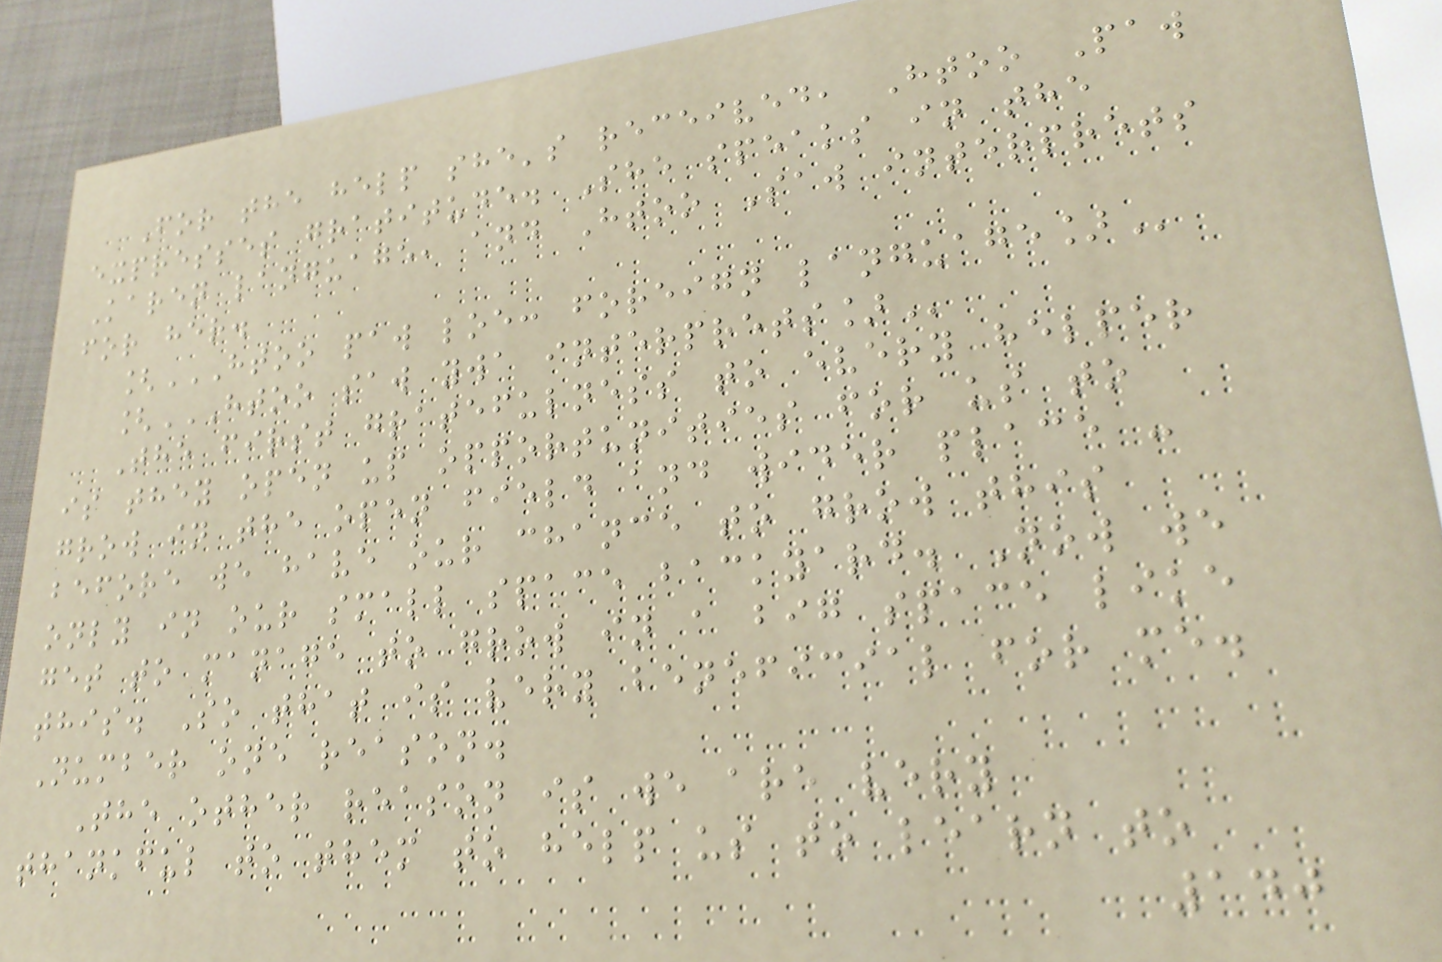For the help she's received, Htoo Paw
expresses gratitude. She speaks in the
Karen language, and Htoo Saw interprets
for her.
[HTOO PAW LOE: FOREIGN LANGUAGE]
[HTOO SAW YWA INTERPRETS]
The first gratefulness to every helper
is they open up opportunities for us to
grow in the open field and wider place -
before we have our chance to grow this
only in our small space backyard. Now we
get to manage to grow in a big space like
this. So that is very beneficial for me.
Number one reason.
The other reason is we are very
thankful to them to help us to learn to
140
